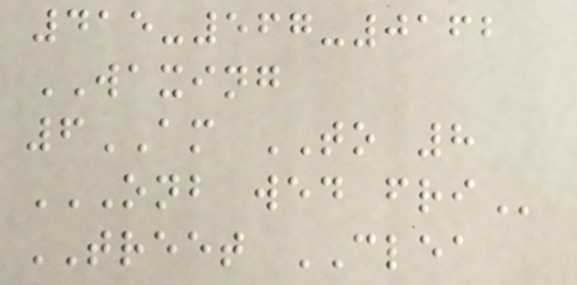415-567-0162
WAXING
6AM TO 8
ONB WED FRI
TREET CLEA
